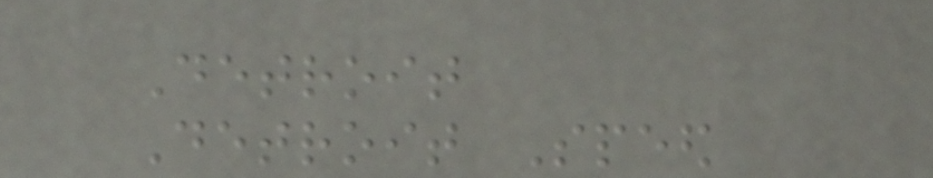Detroit
Detroit Speed
